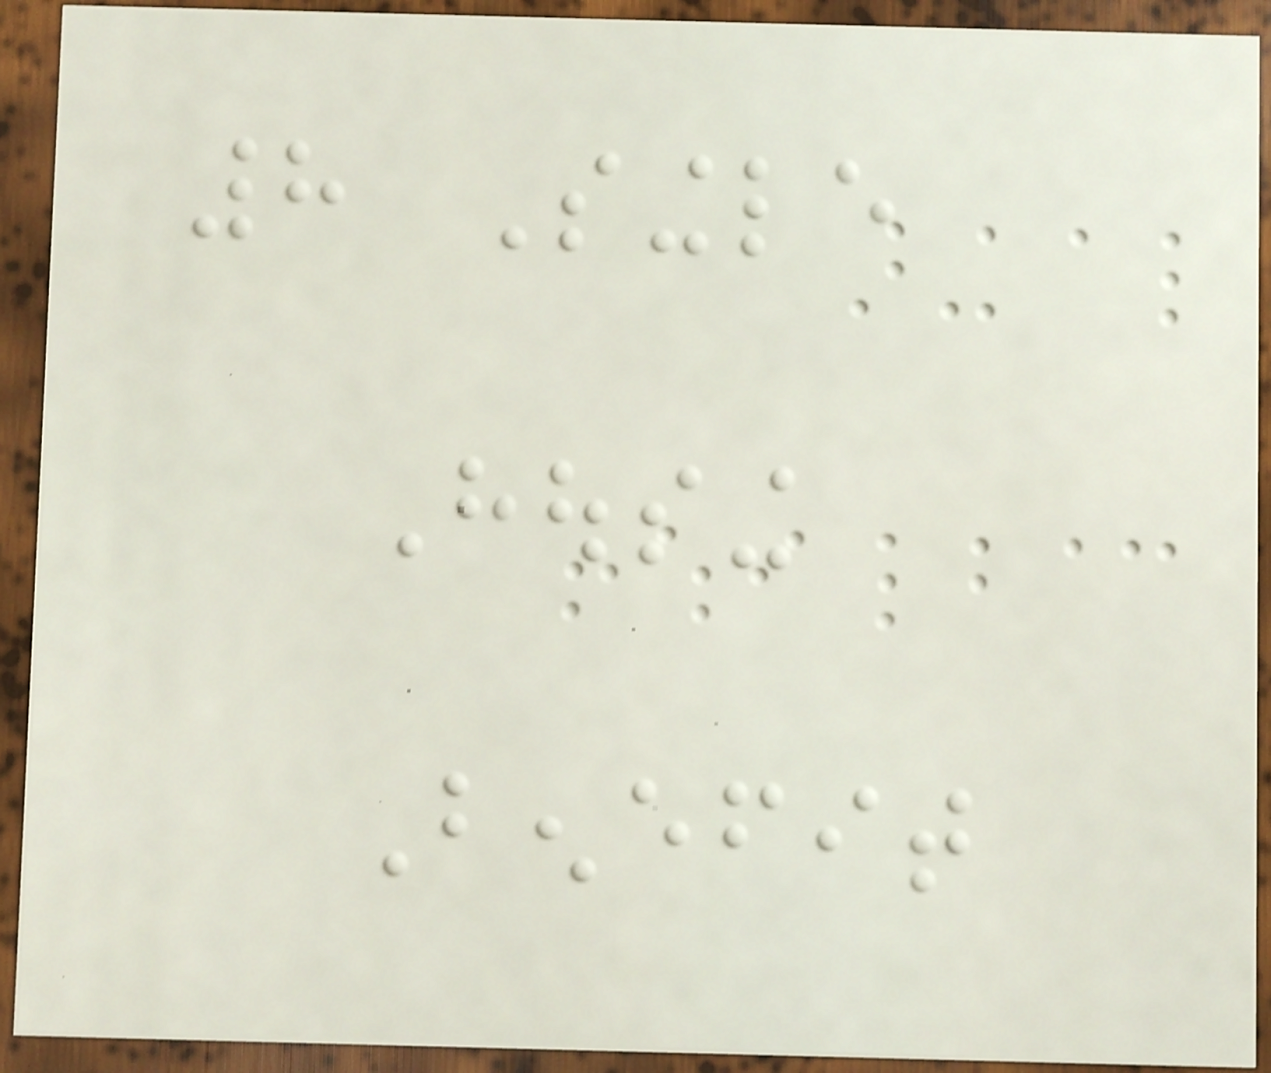8 Single
Housing
Benefit
